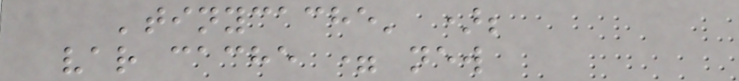'tinycache' );
var cache = new
